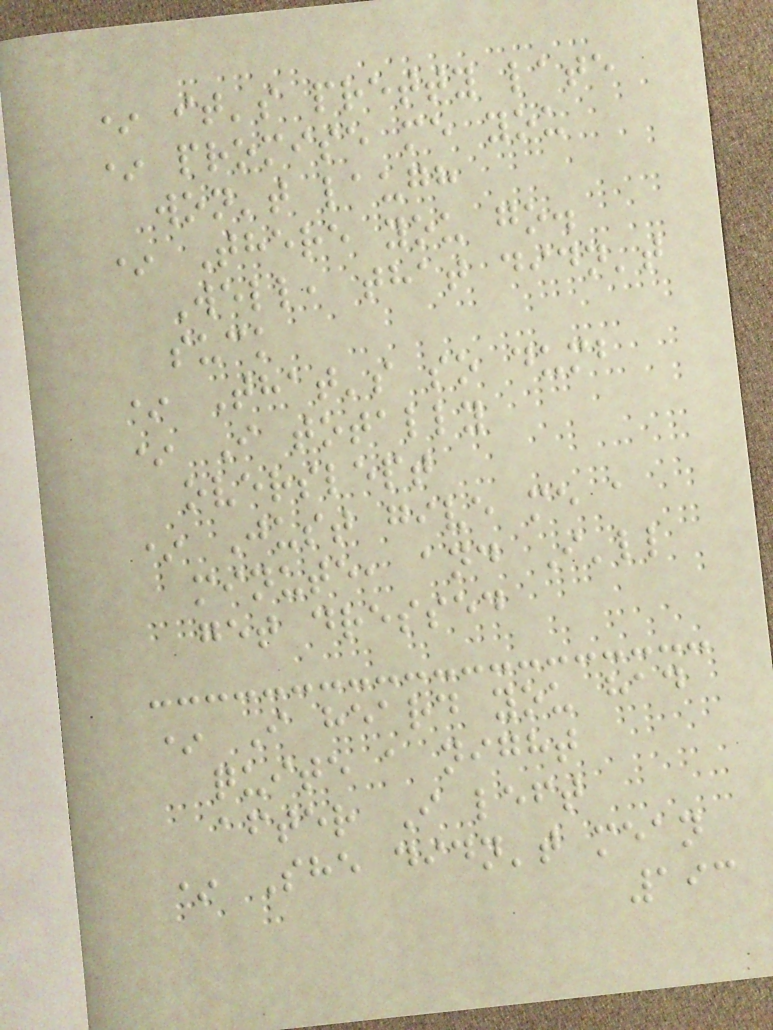* it's pretty late
* promise me you
won't laugh
* There you go.
Well, that didn't
suck
* That's so dumb
* I totally
overslept
* Just give me a
minute, and I'll
get dressed
* I heard you had
quite a night
after I left
* She didn't mean
193
